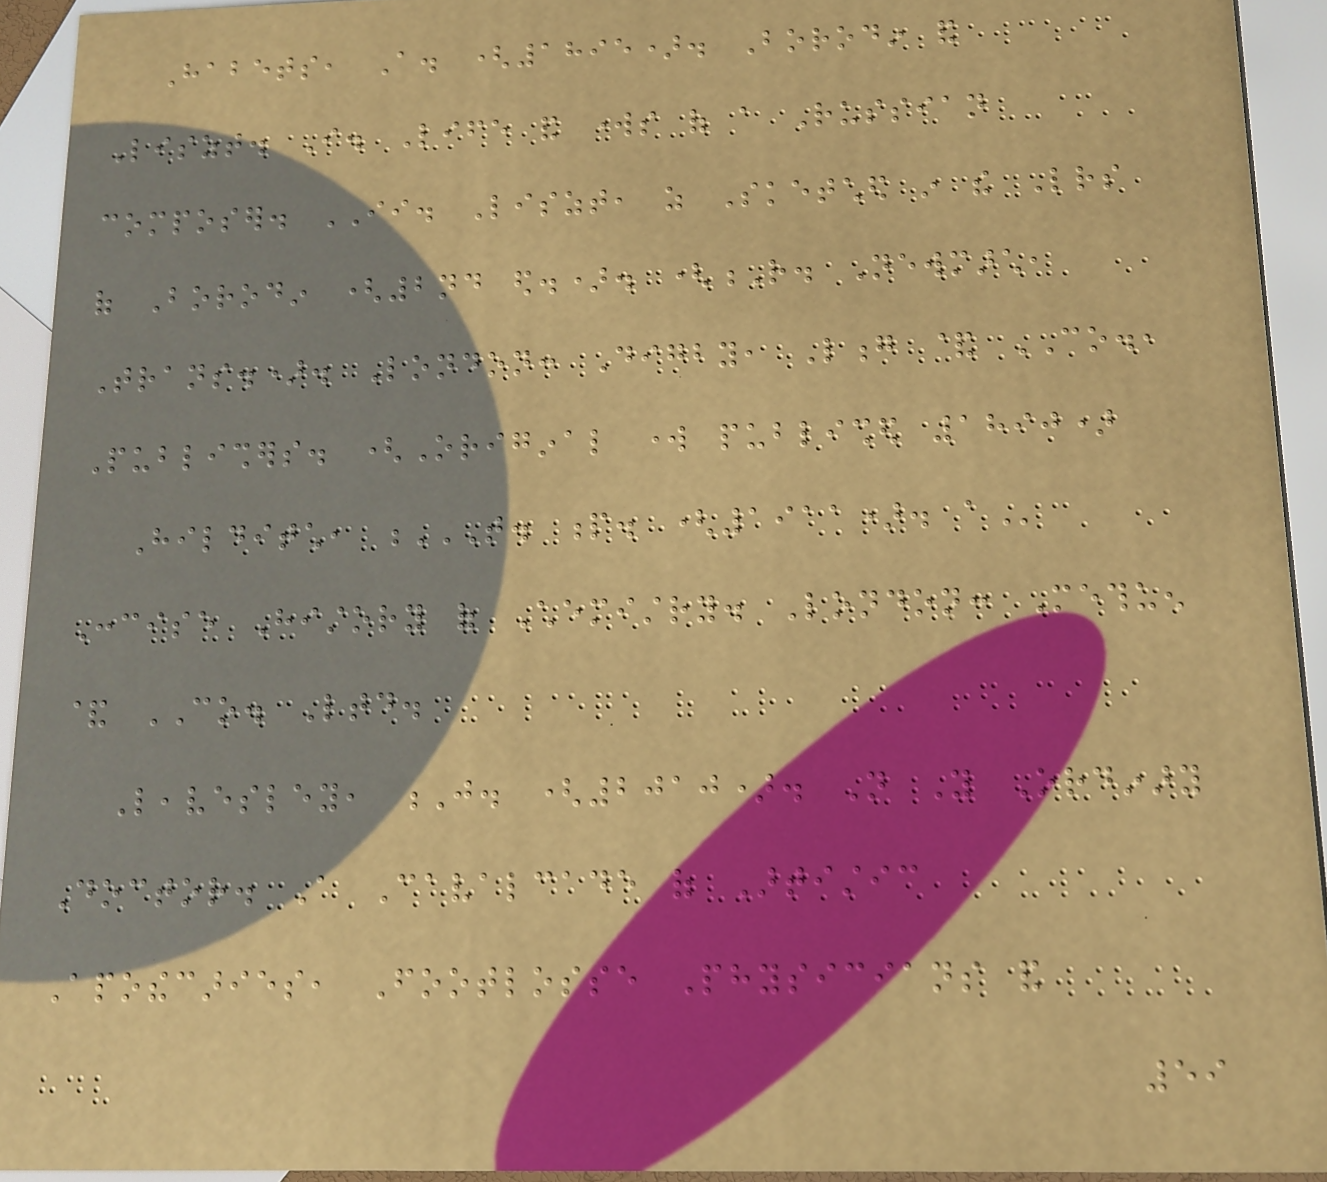Habets, A. (1895). Borodin and
Liszt. I. Life and works of a Russian
composer. II. Liszt, as Sketched in the Letters
of Borodin (2nd ed.). (R. Newmarch,
Trans.). London: Digby, Long & CO.,
Publishers. (Original work published 1890)
Hilditch, T. P. (1911). A
Concise History of Chemistry. London: Methuen
& CO. Ltd.
Leavesley, J. (2010). Not You Ordinary
Doctor. A Cavalcade of Artistic
Apothecaries, Footlosse Physicians and
59
